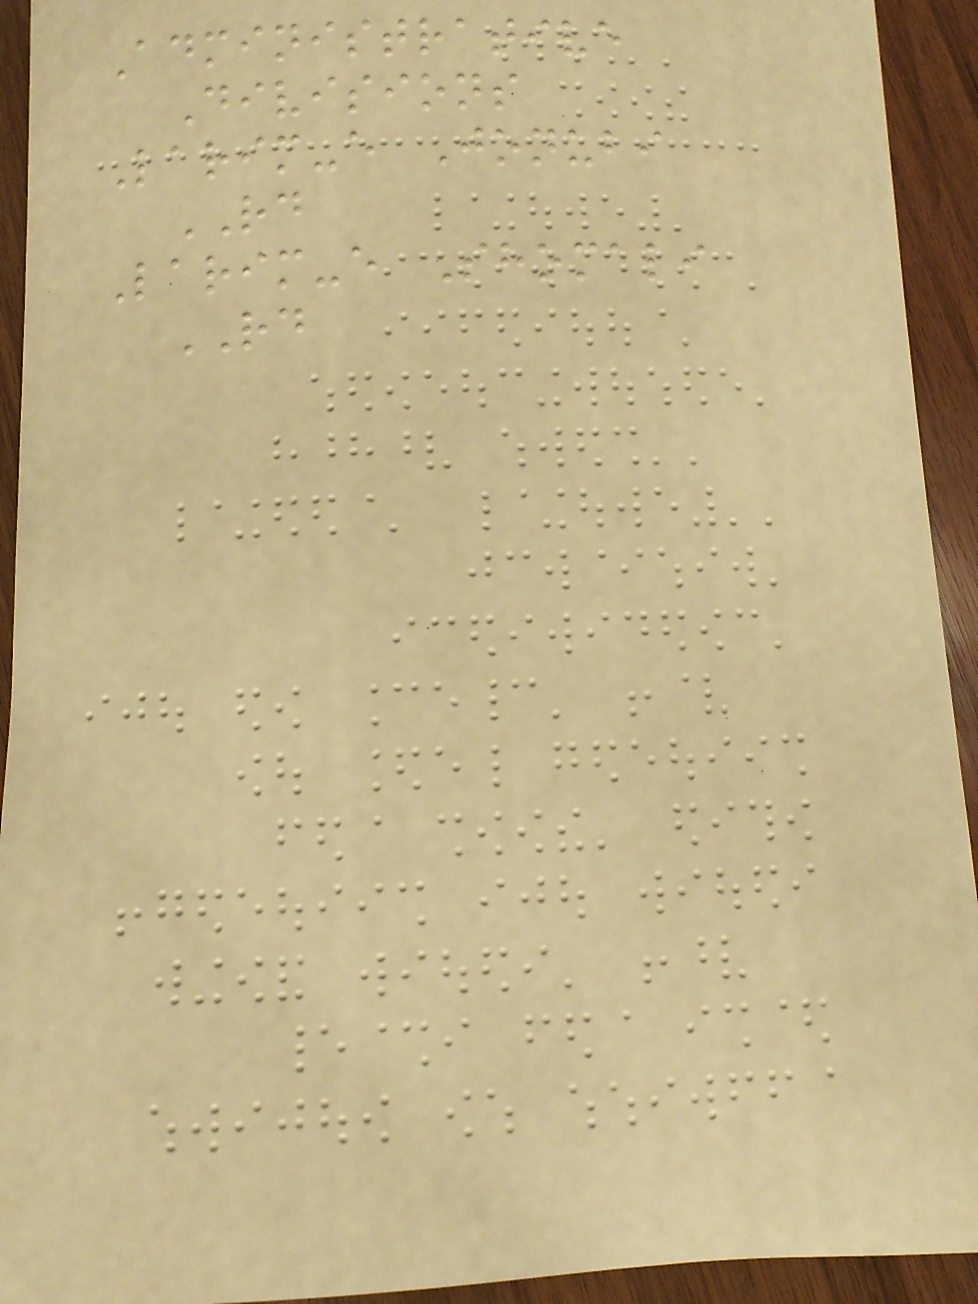Administrative
Divisions
Larim-e Jonubi
RD
Larim-e Shomali
RD
